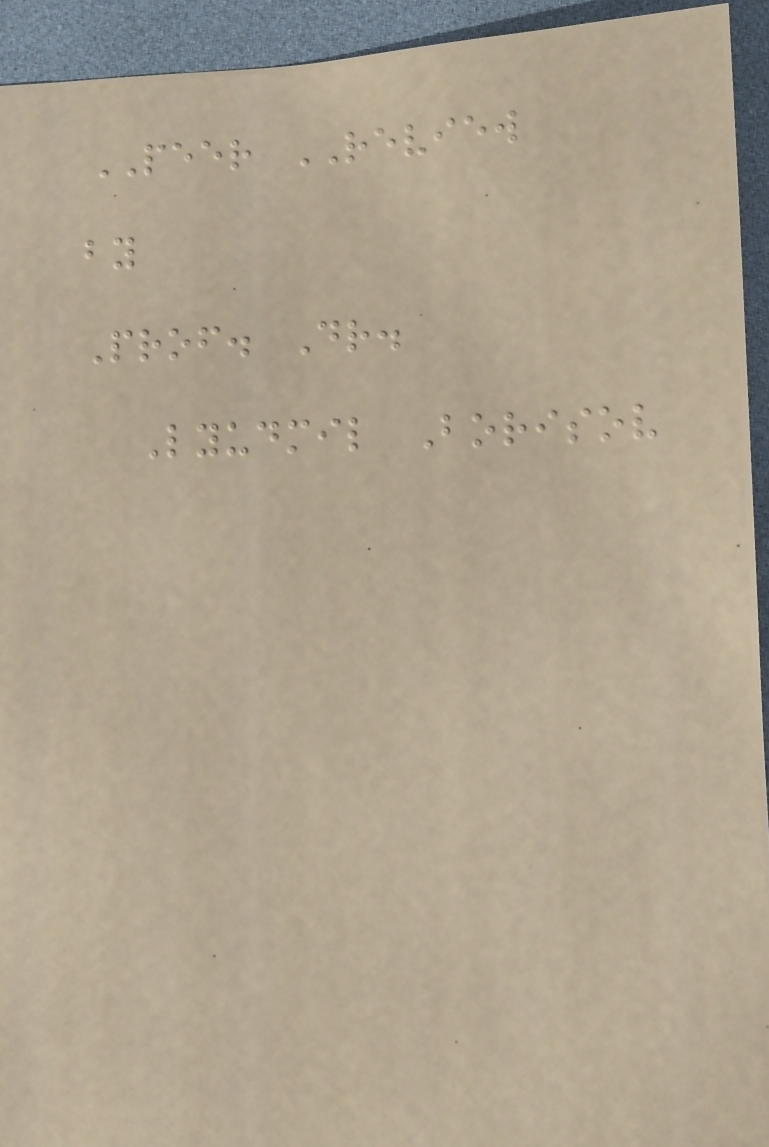PEER REVIEW
by
Prof. Dr.
Lyudmil Borisov
